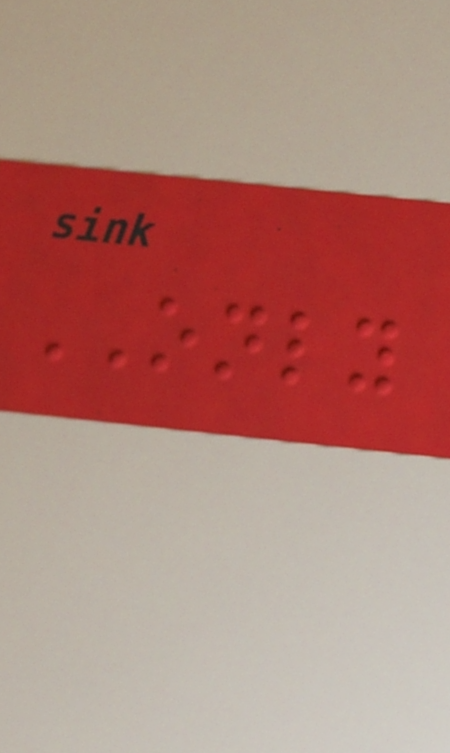ONLY
